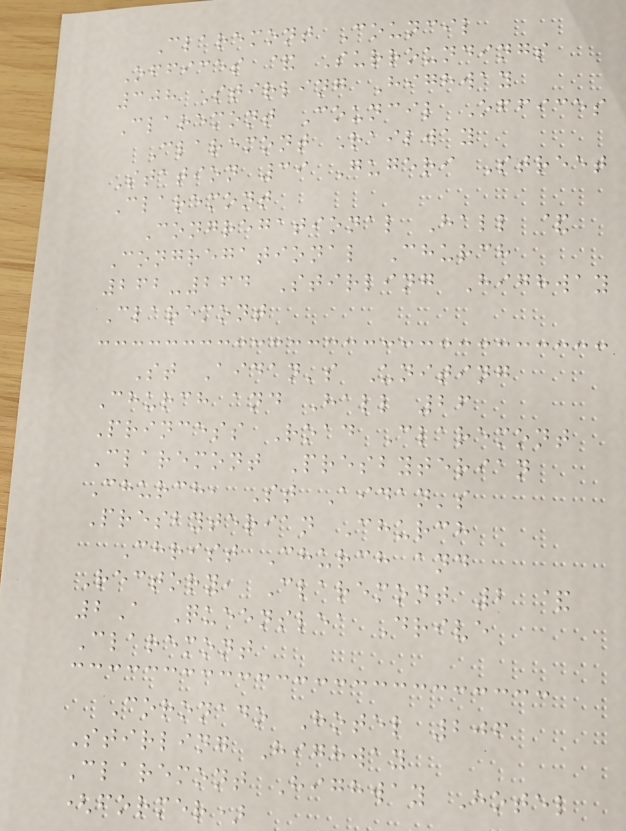Claremont Council
Offices & Surroundings
308 Stirling Highway
Claremont Council Offices
Claremont Railway
Station 39 Gugeri Street
Claremont
Congregational Hall &
Congregational Church
262-264 Stirling Highway
Claremont
St Aidan's Uniting
Church and Hall 26
Princess Road Claremont
Claremont Presbyterian
Church, St Aidan's
Presbyterian Church
Christ Church and
Rectory, Claremont 2 &
2A Queenslea Drive
Claremont
Coronado Hotel 206
Stirling Highway
Claremont Highway Hotel
(former)
